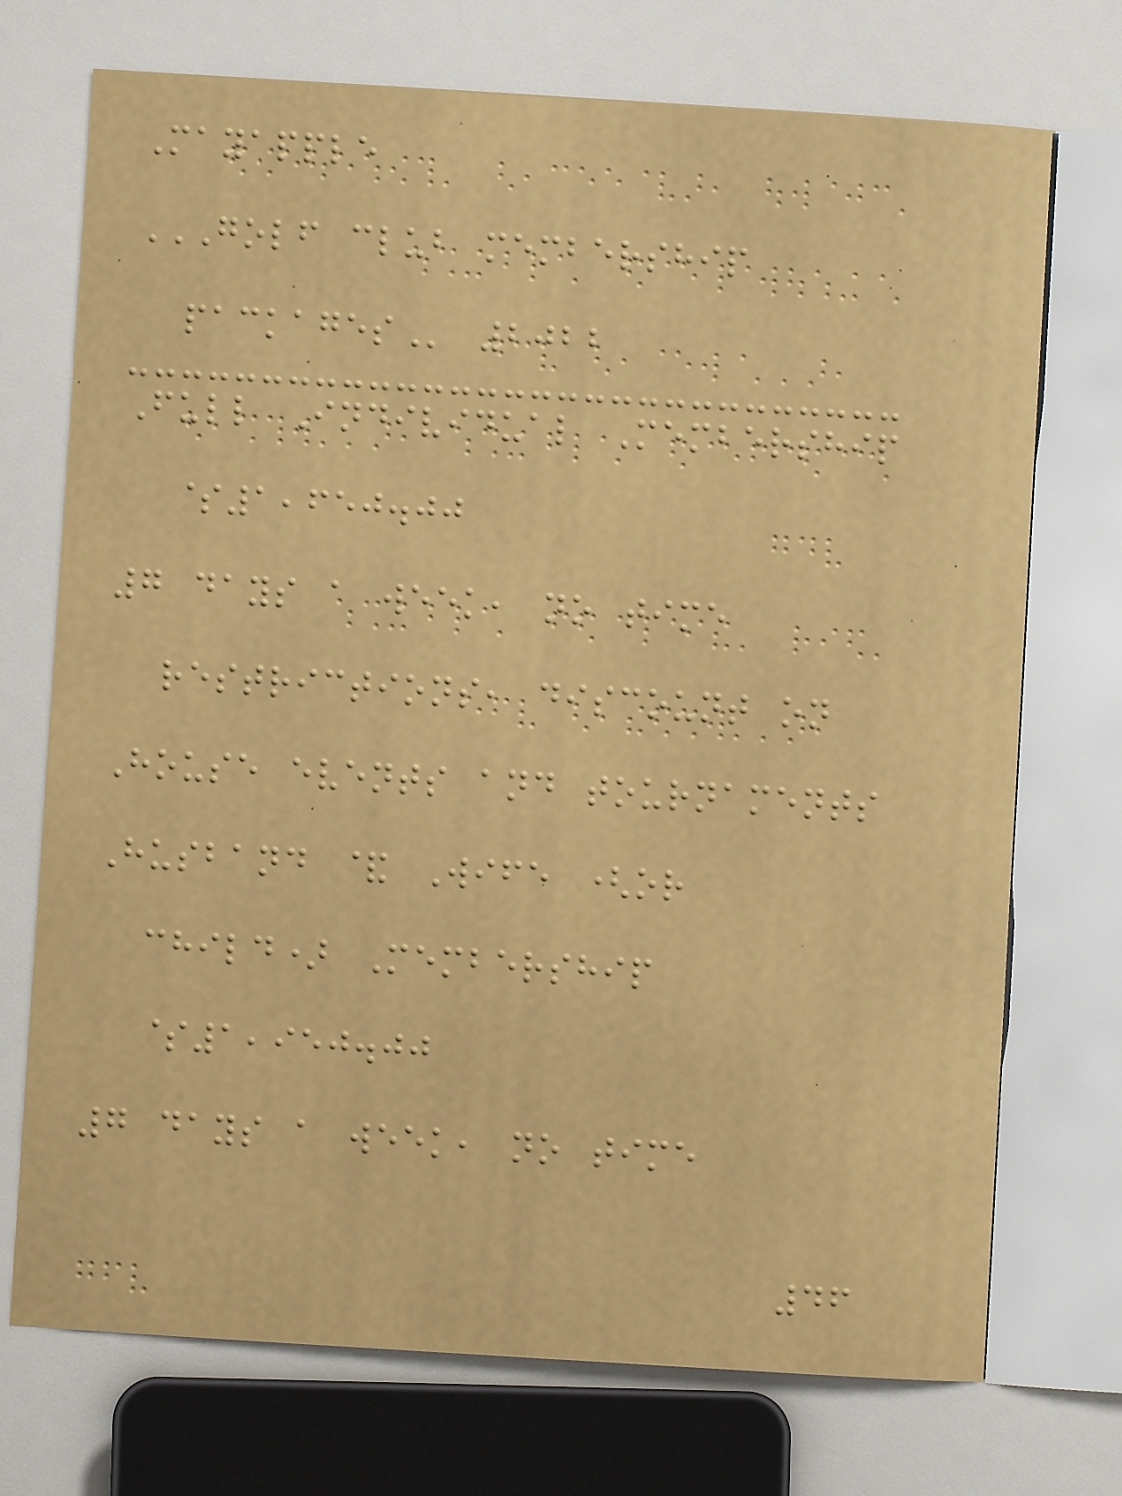Mayapple
GOLF CLUB MEMBERSHIP
PACKAGES 2022
Full Individual Membership
$1,650.00
7 days a week, no time
restrictions, discount on
House events and tournaments
Husband & Wife (or
child) Membership
$1,950.00
7 days a week, no time
46
